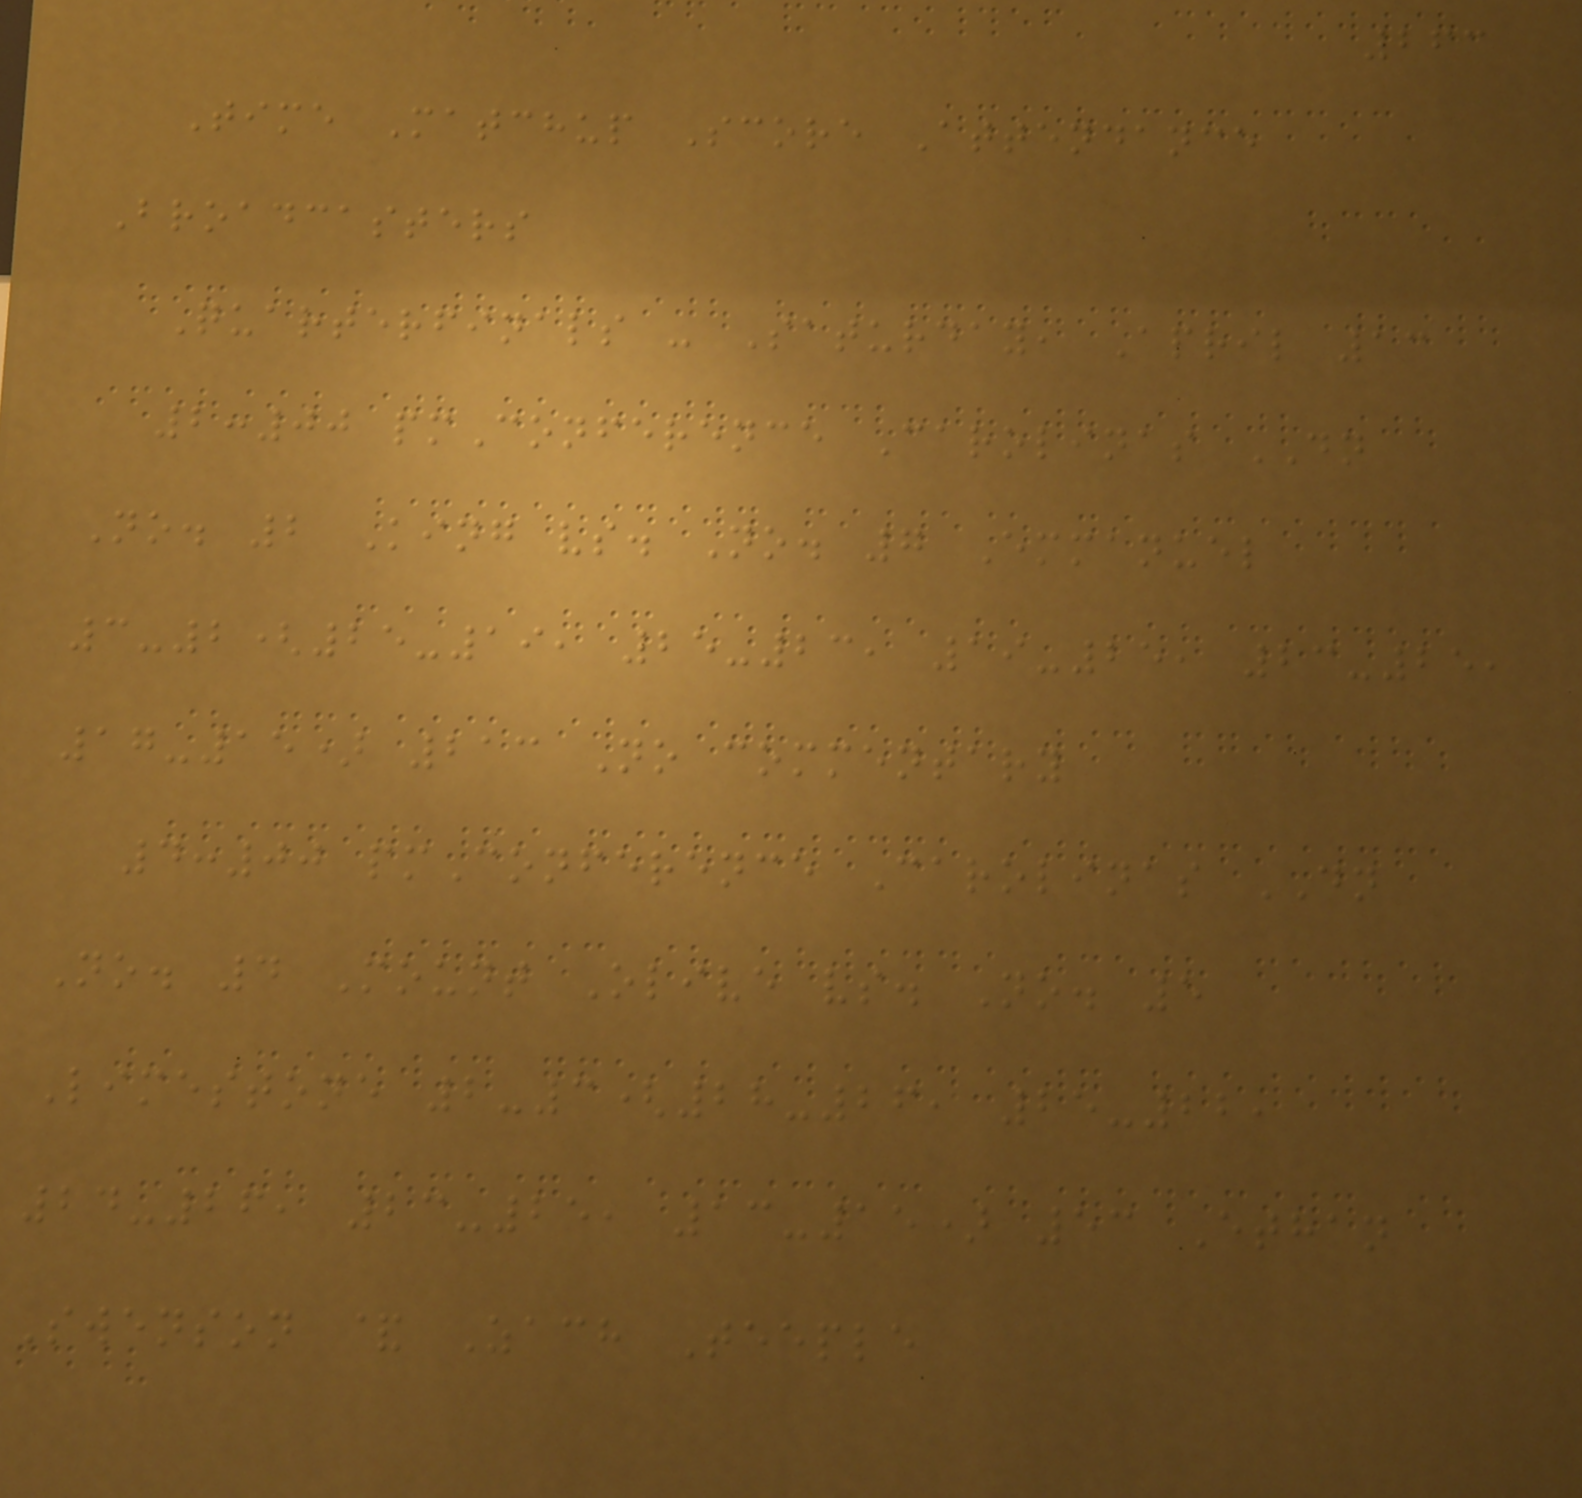263
Time Matchup Score Attendance
Broadcasters
Quarterfinals - Saturday, April 13
2:00 pmConference Carolinas DN
No. 2 King vs. No. 7 Emmanuel
3-2(25-19, 25-23, 19-25, 23-25,
17-15) 213 No commentary
4:00 pmConference Carolinas DN
No. 4 Mount Olive vs. No. 5
Limestone 2-3(28-26, 25-22,
24-26, 23-25, 13-15) 53 Ethan
Swenson & Zach Teeple
